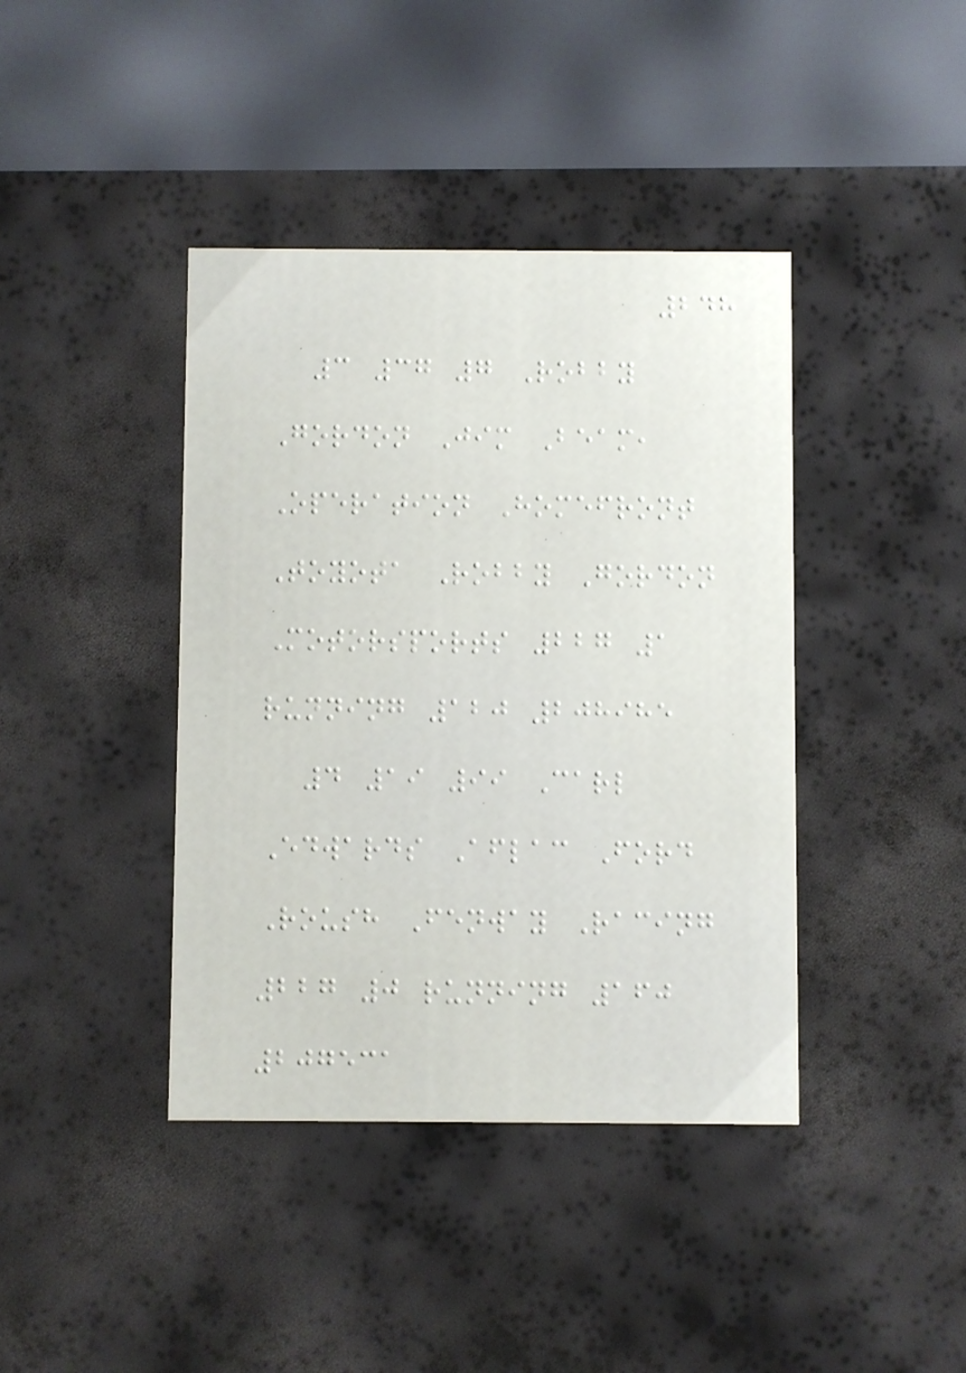248
3 37 7 Robby
Gordon Jim Beam,
Operation Homefront
Toyota Robby Gordon
Motorsports 227 1
running 120 208985
4 19 99 Carl
Edwards Aflac Ford
Roush Fenway Racing
227 0 running 160
207531
